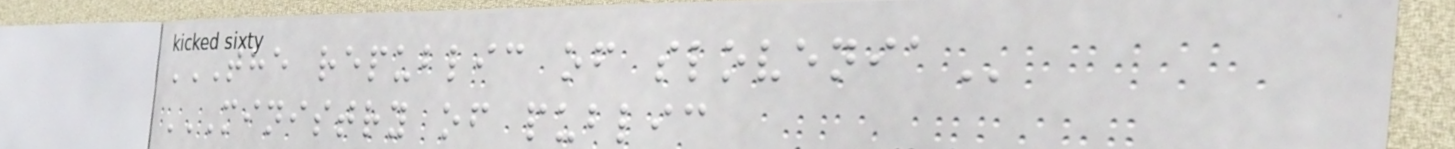THE REPUBLIC OF SLOVENIA
MINISTRY OF PUBLIC
